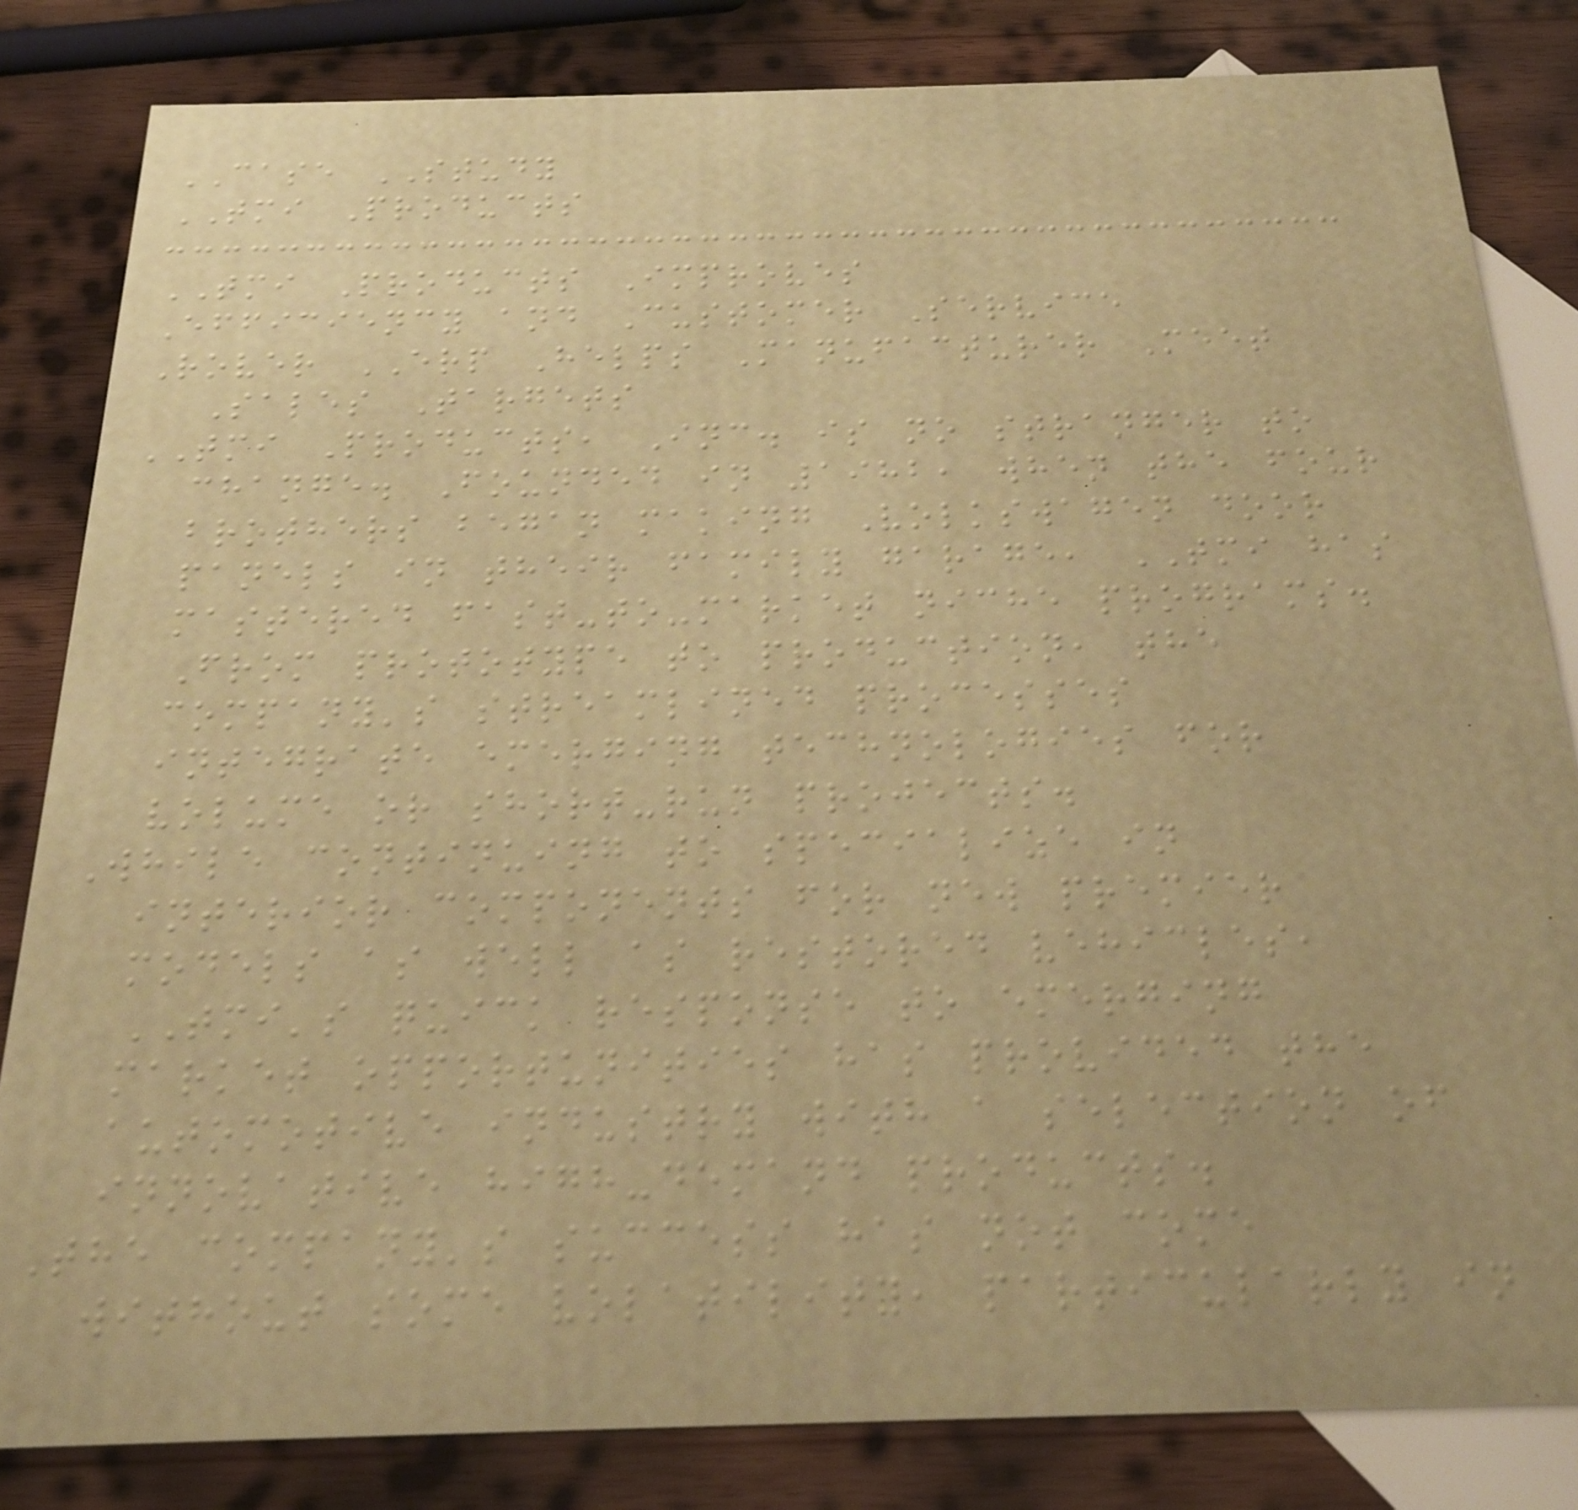CASE STUDY
TMI Products
TMI Products Improves
Efficiency and Customer Service
Rover ERP Helps Manufacturer Meet
Sales Targets
TMI Products, Inc. is no stranger to
change. Founded in 1982, when the four
brothers began making Volkswagen door
panels in their family garage, TMI has
mastered fast-to-market niche programs.
From prototype to production, the
company's streamlined processes
integrate emerging technologies for
volume or short-run projects.
While continuing to specialize in
interior components for new premier
models as well as restored vehicles,
TMI's quick response to emerging
market opportunities has provided the
automotive industry with a selection of
innovative high-demand products.
The company's success has not come
without some volatility, particularly in
